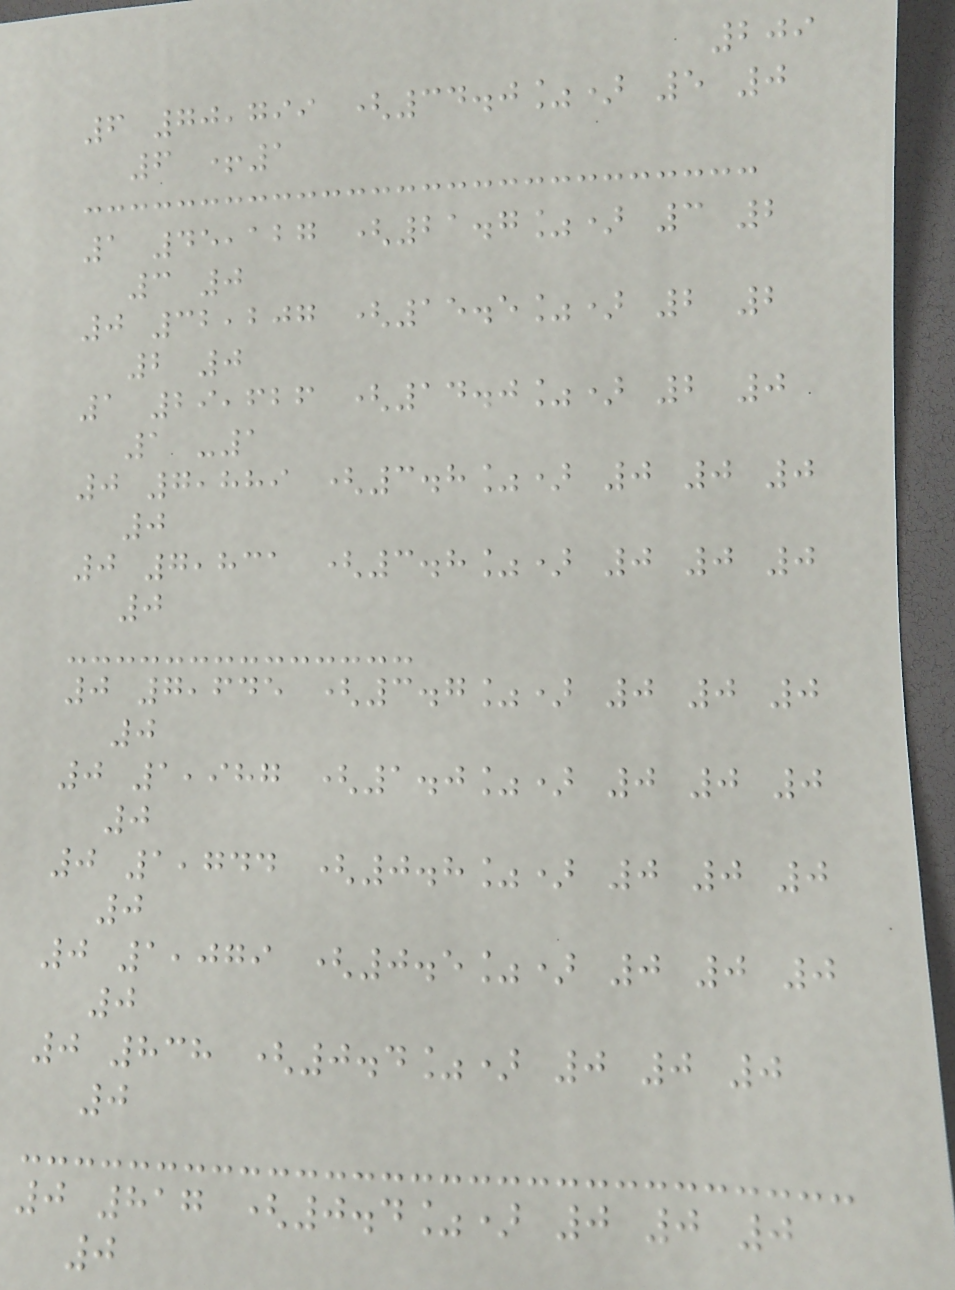209
6 70,799 (34.0%) 5 0
6 +1
1 45,127 (21.7%) 3 2
3 0
0 32,207 (15.5%) 2 2
2 0
1 29,626 (14.0%) 2 0
1 -1
0 7,889 (3.8%) 0 0 0
0
0 7,831 (3.8%) 0 0 0
0
0 7,645 (3.7%) 0 0 0
0
0 1,987 (1.0%) 0 0 0
0
0 1,744 (0.8%) 0 0 0
0
0 1,079 (0.5%) 0 0 0
0
0 838 (0.4%) 0 0 0
0
0 817 (0.4%) 0 0 0
0
